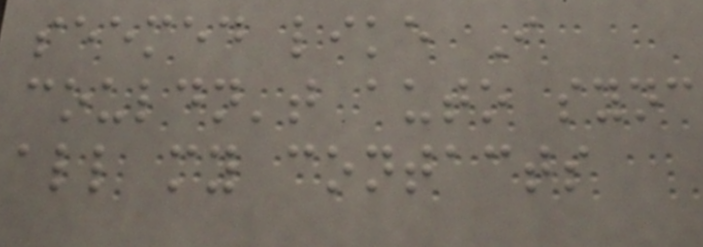seemed like I
couldn't auto sync
all my contacts
